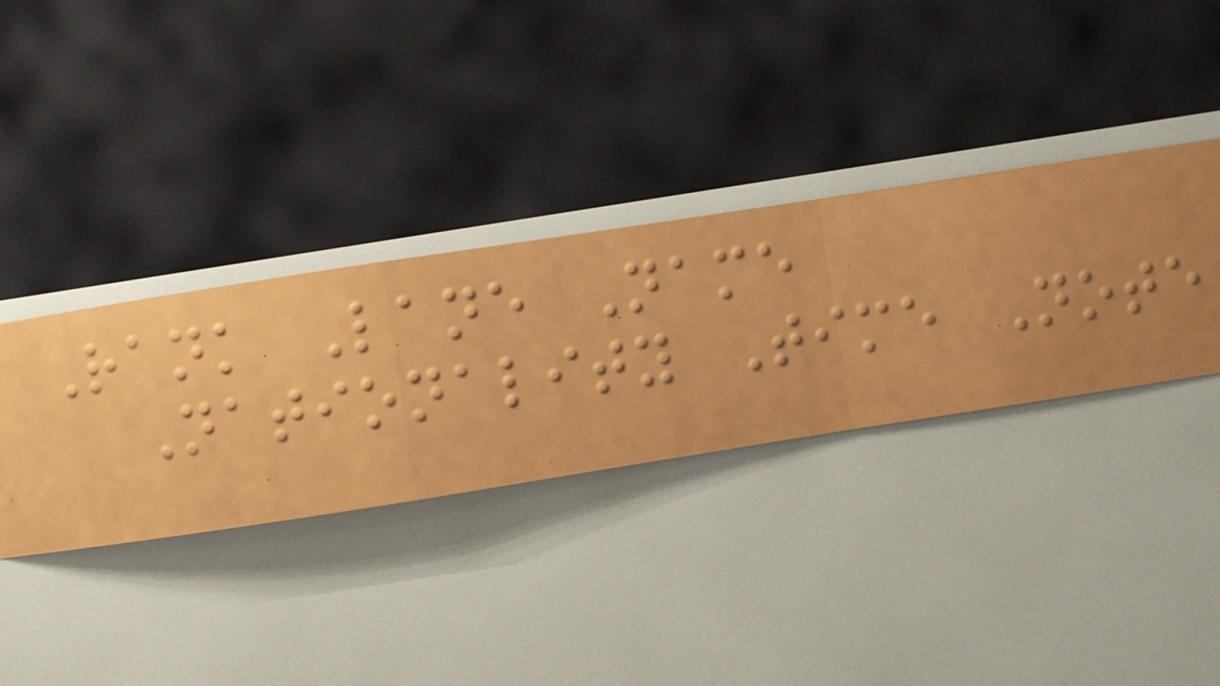Rank Lane Name
Nationality Time Note
